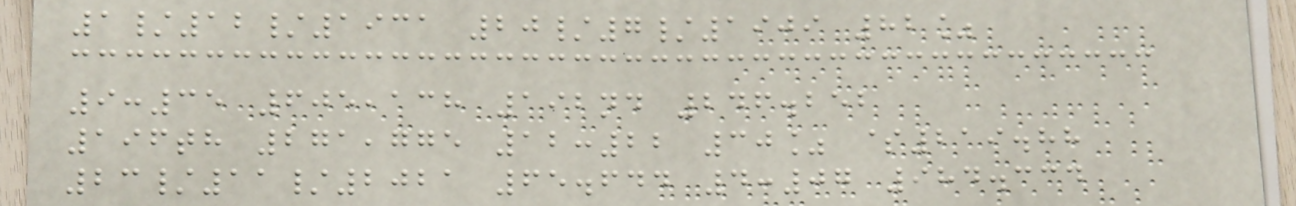1/12/1931 20/7/1909 82%
9:35 605,138 192nd 246.252
196th 271,775 12:22 30% $219.88
23/11/2021 65.644 4:07 984.334
